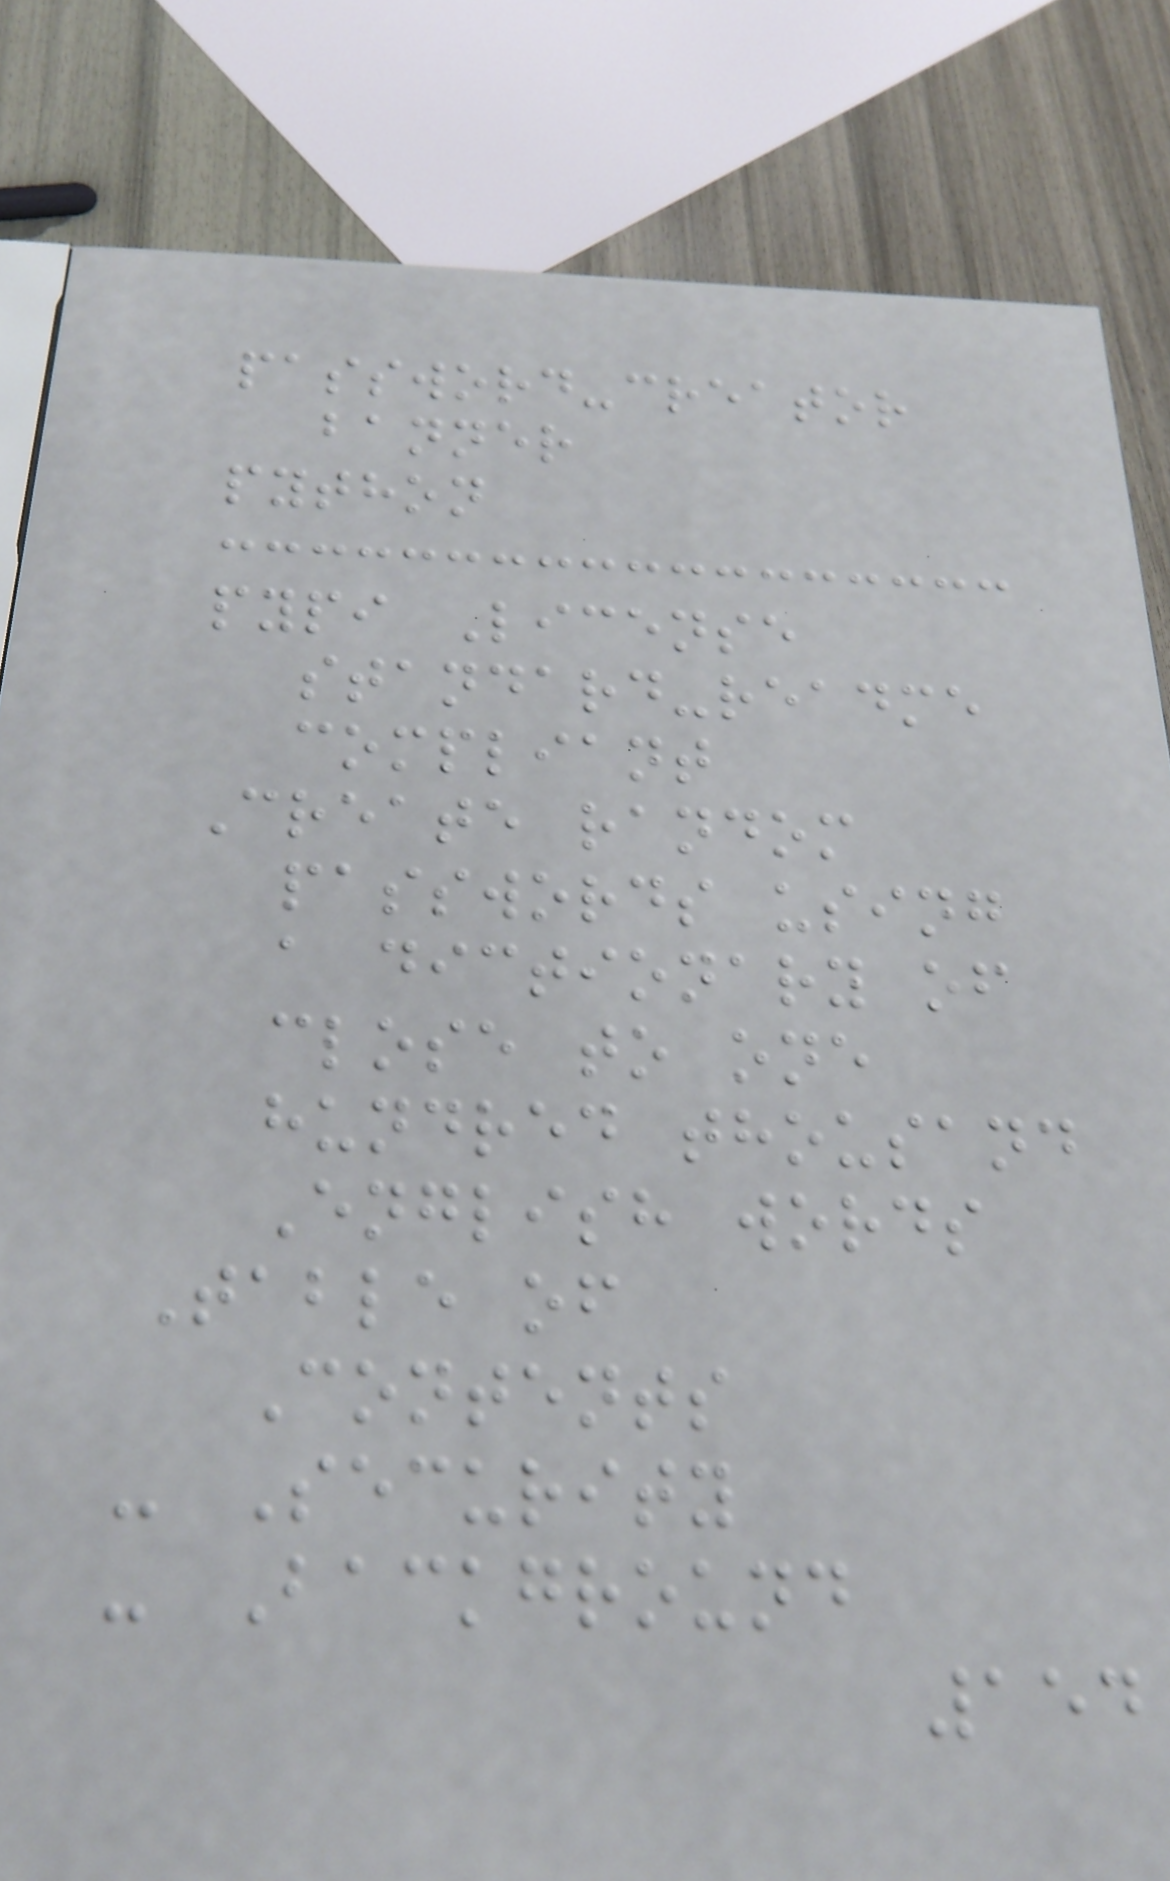password-creator
banner
python
pypi License
standard-readme
compliant
Create random
passwords using
a dictionary of
close to one
hundred thousand
English words
Table of
Contents
- Security
- Background
154
